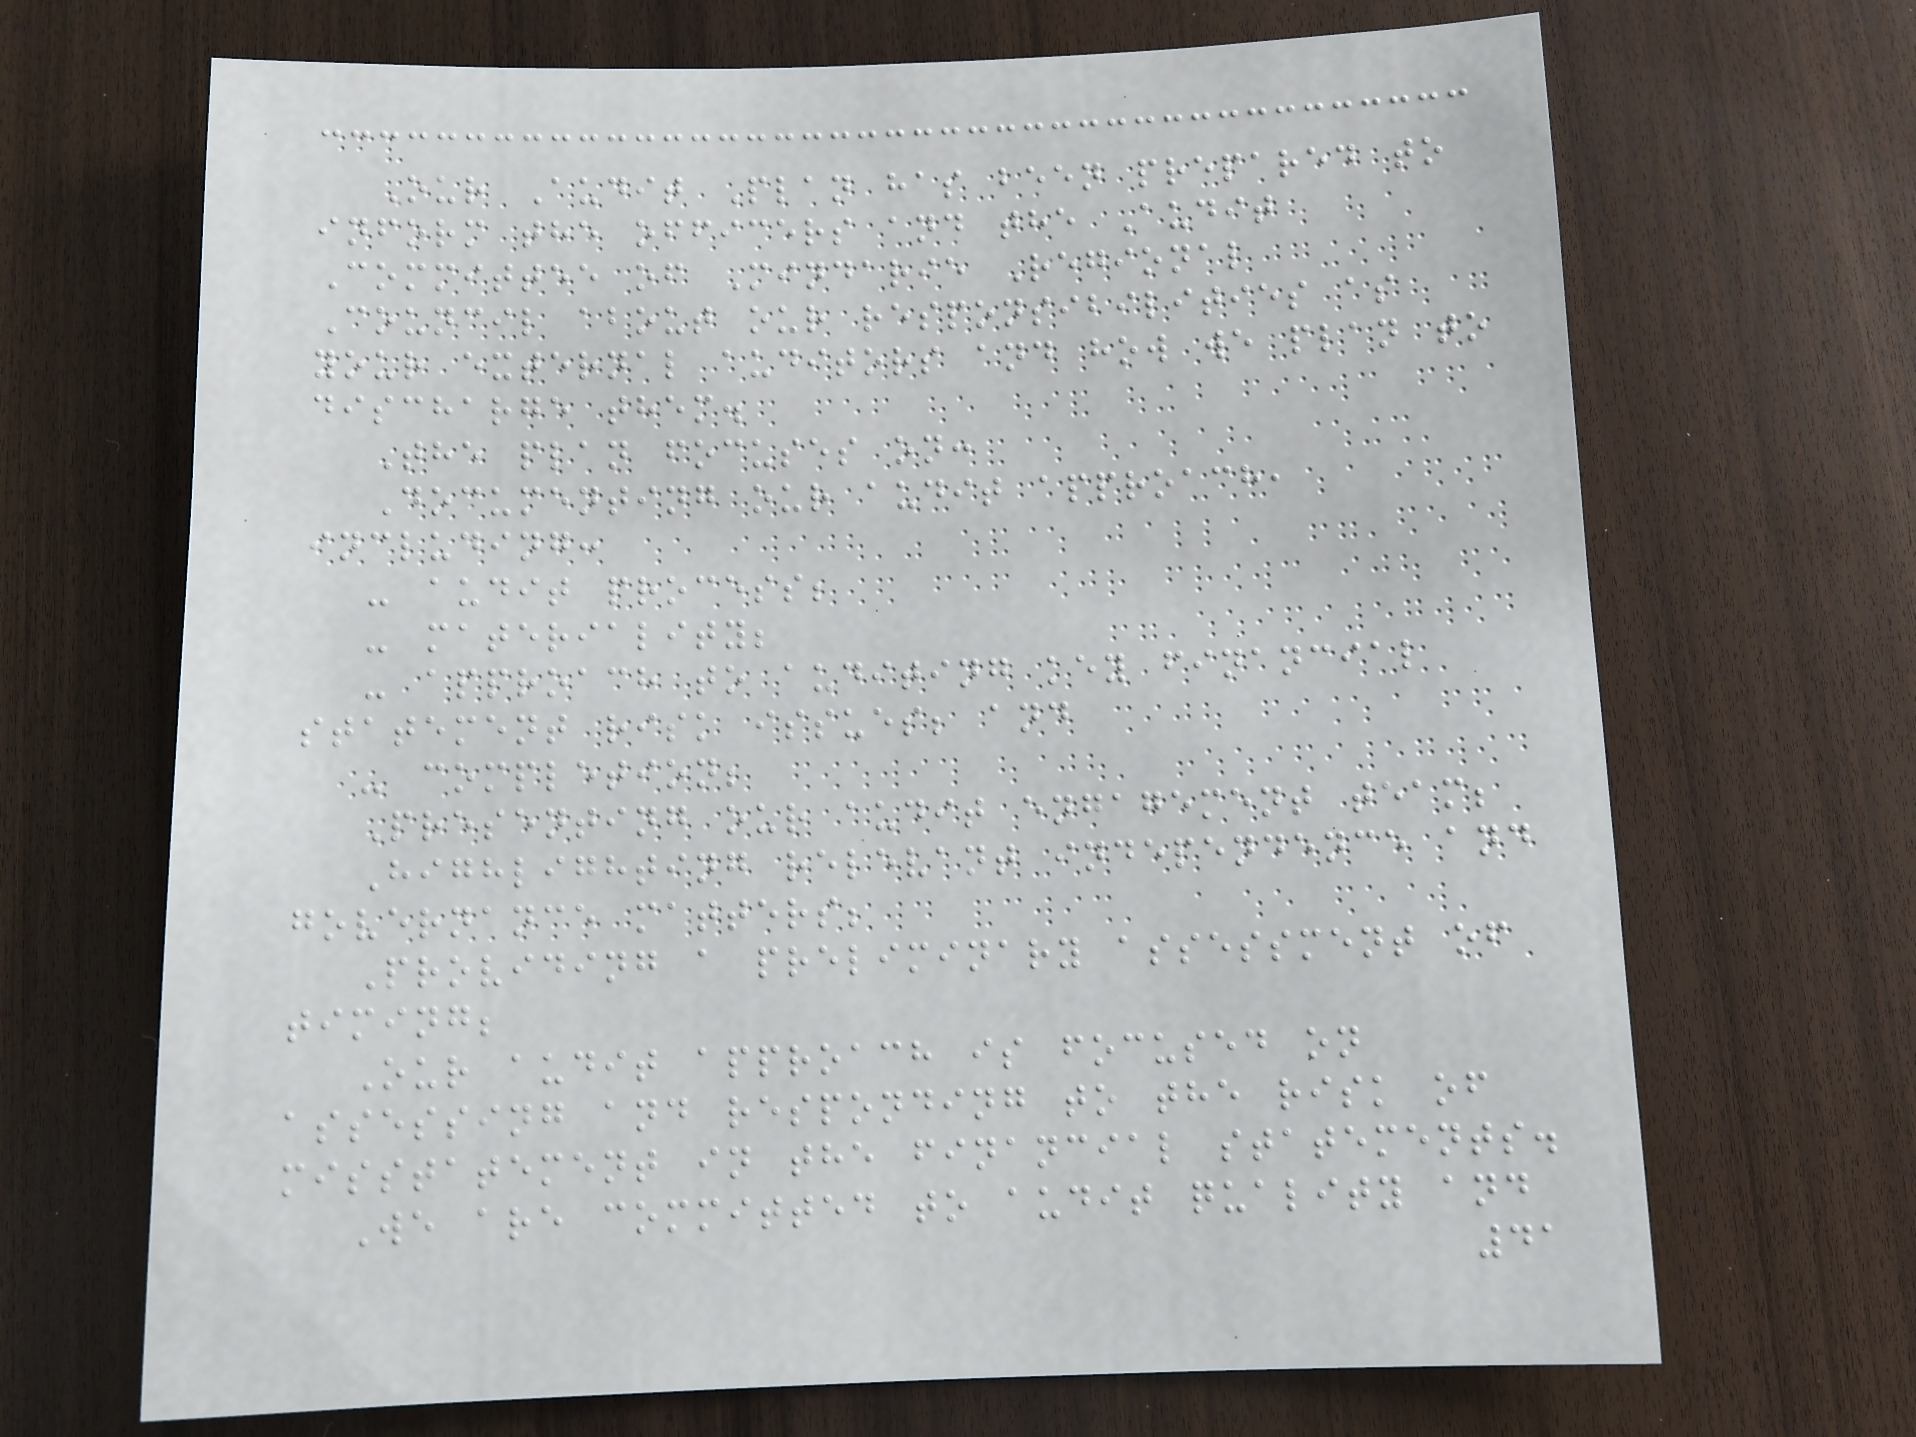Our Audit Plan has been prepared to
inform the officers and the Audit
Committee of Mindarie Regional
Council about our responsibilities as
your external auditors and how we plan to
discharge them.
The plan focuses on:
Documenting our audit approach,
including:
- audit process;
- materiality;
- approach to auditing key financial
statement risk issues; and
- completion;
Presenting our audit engagement team;
Highlighting relevant independence and
governance matters;
Providing a preliminary assessment of
timing;
Our audit approach is focused on
assessing and responding to the risk of
misstatement in the financial statements.
We are committed to audit quality and
41
